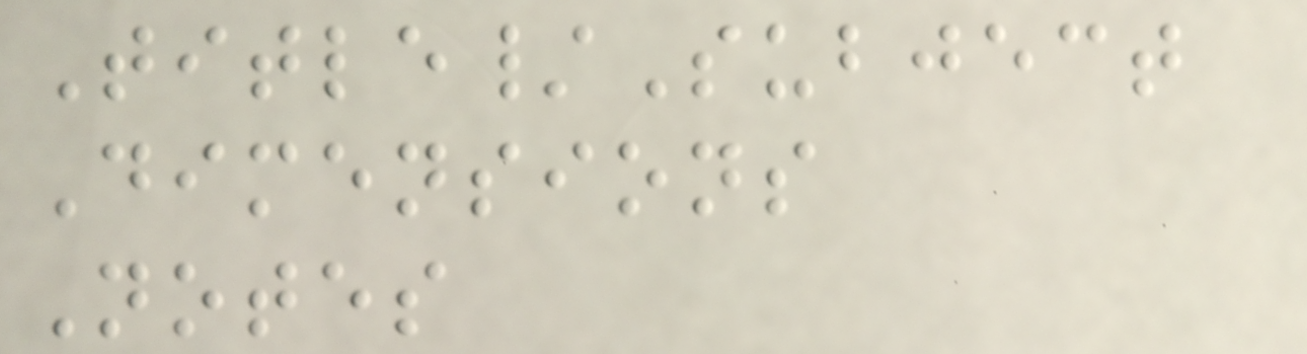Title/Subject
Dimensions
Notes
